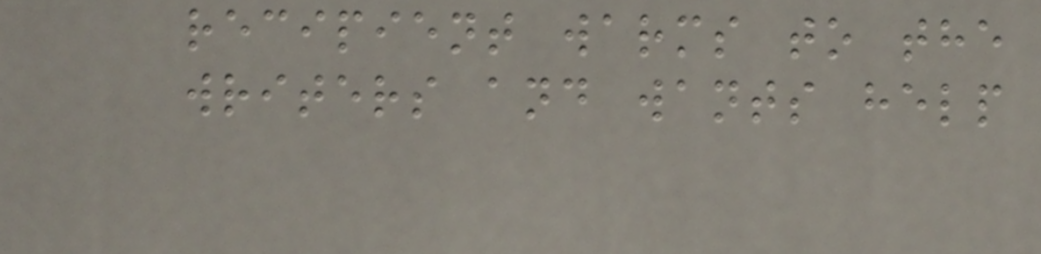recipient warms to the
writers and wants help
